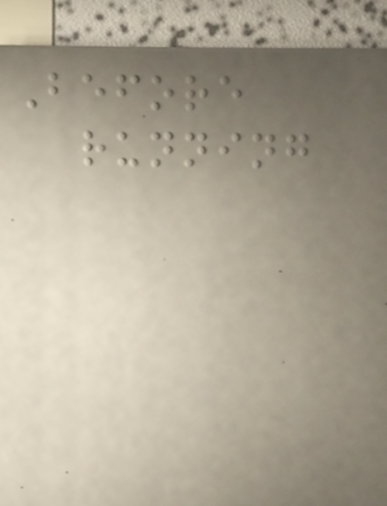Before
running
